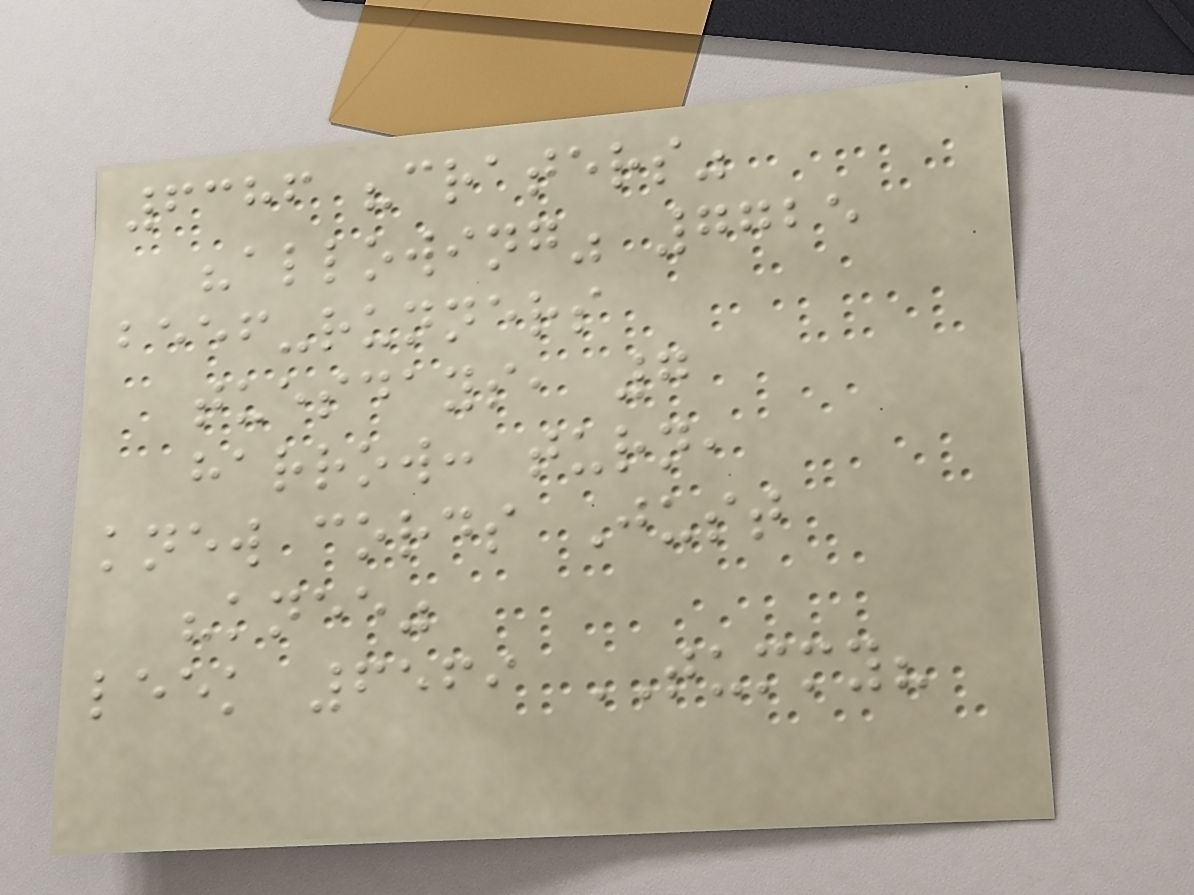6386 "craters"
"allowing" 7725
beef-runners
tuesdays, 7
harrow: turn,
knew cords Just
"knee"
leek 6569 TUMMY?
